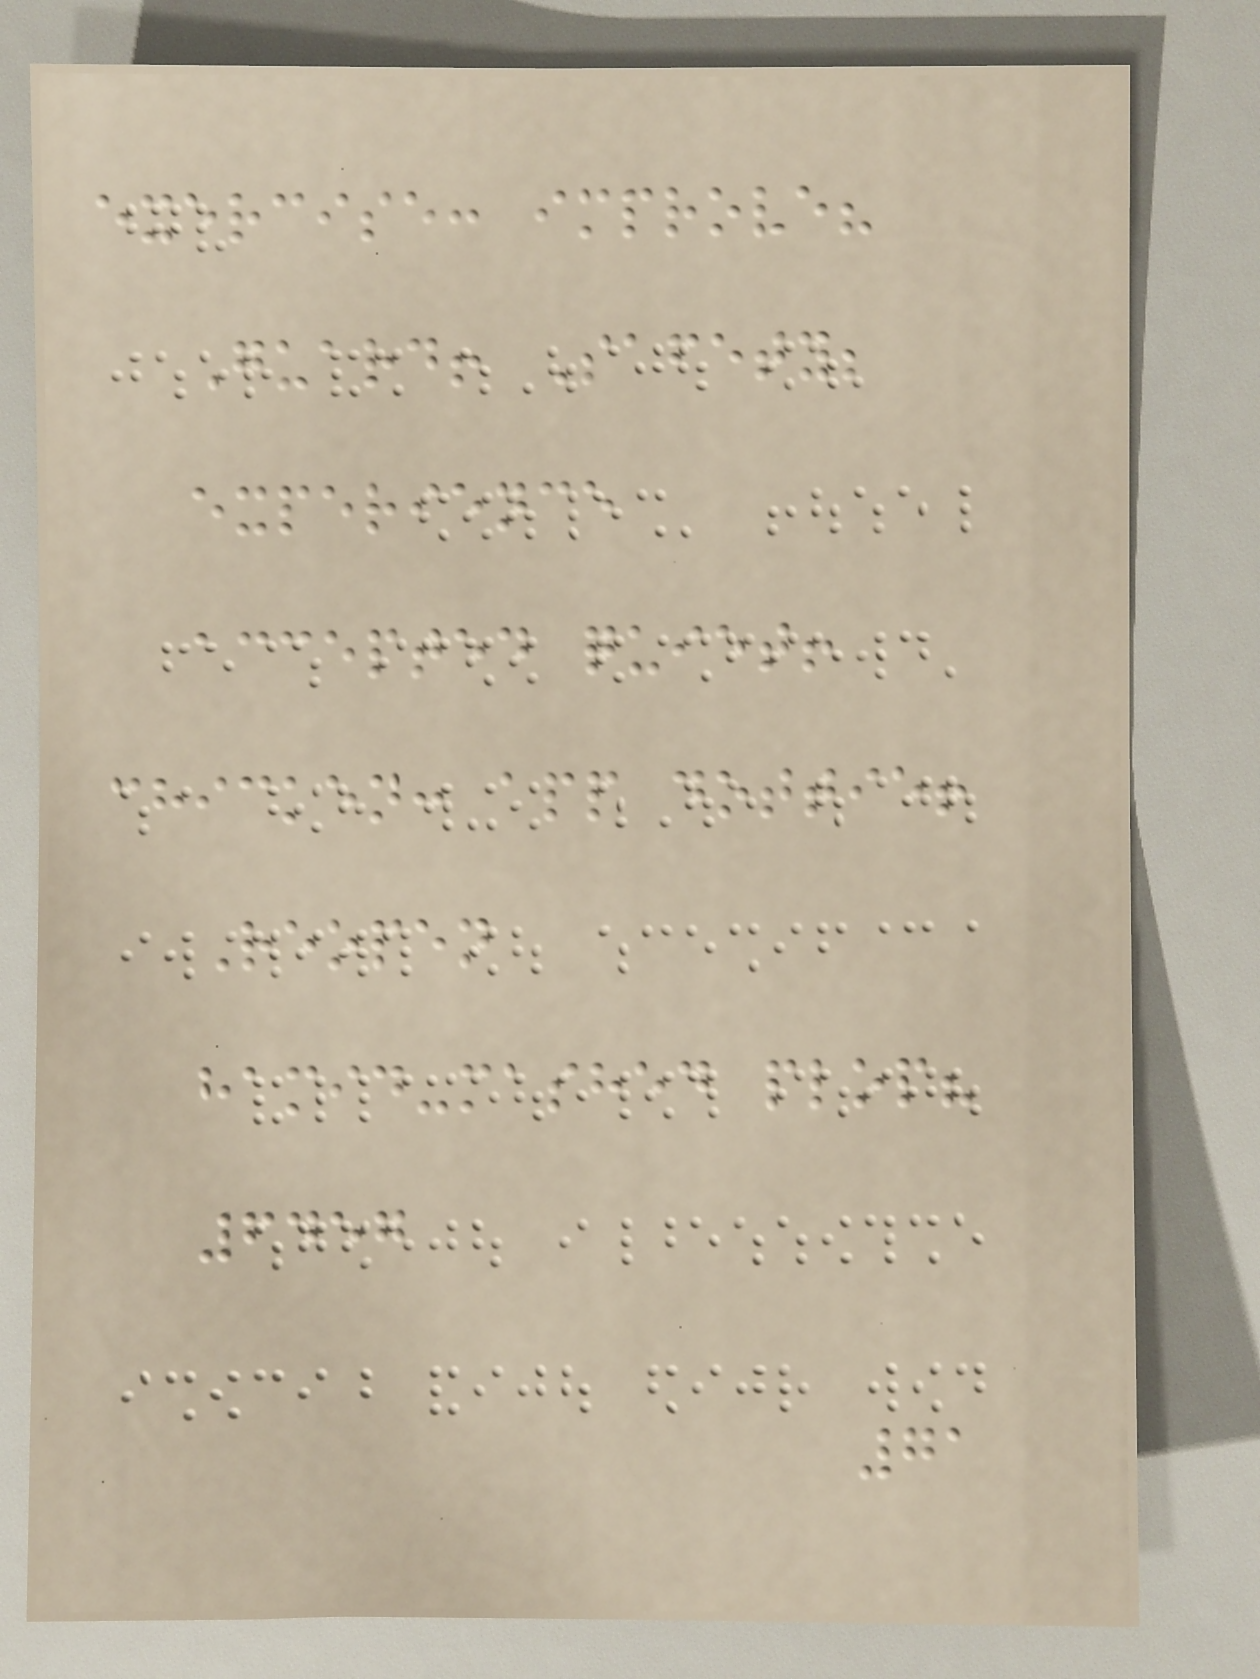exercise: improve?
Guard! Safety;
experience
accepted quiet!
chicken: app dottie!
Reopen
hamid-mashed plop?
6457
71
